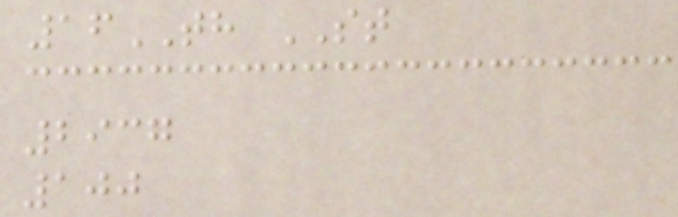16TH ST
2937
100
